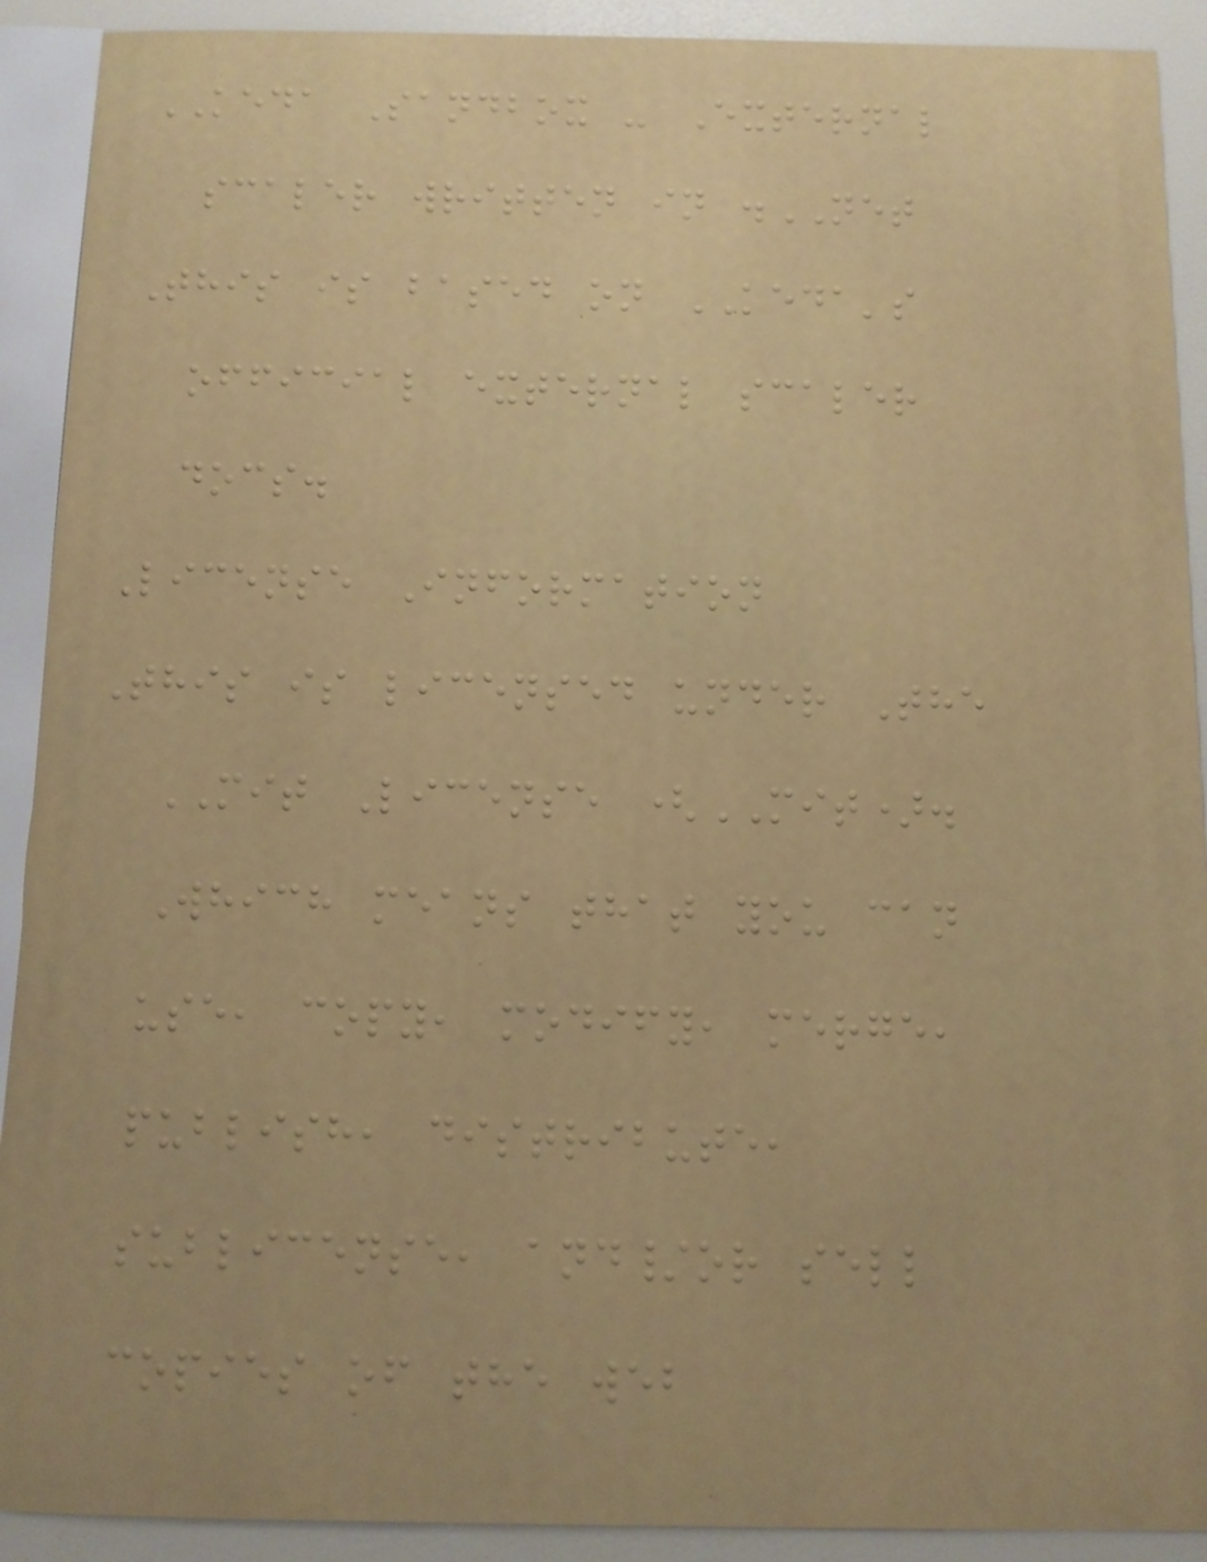KEDA Sandbox - External
scaler written in .NET
This is based on KEDA's
official external scaler
docs.
License Information
This is licensed under The
MIT License (MIT).
Which means that you can
use, copy, modify, merge,
publish, distribute,
sublicense, and/or sell
copies of the web
